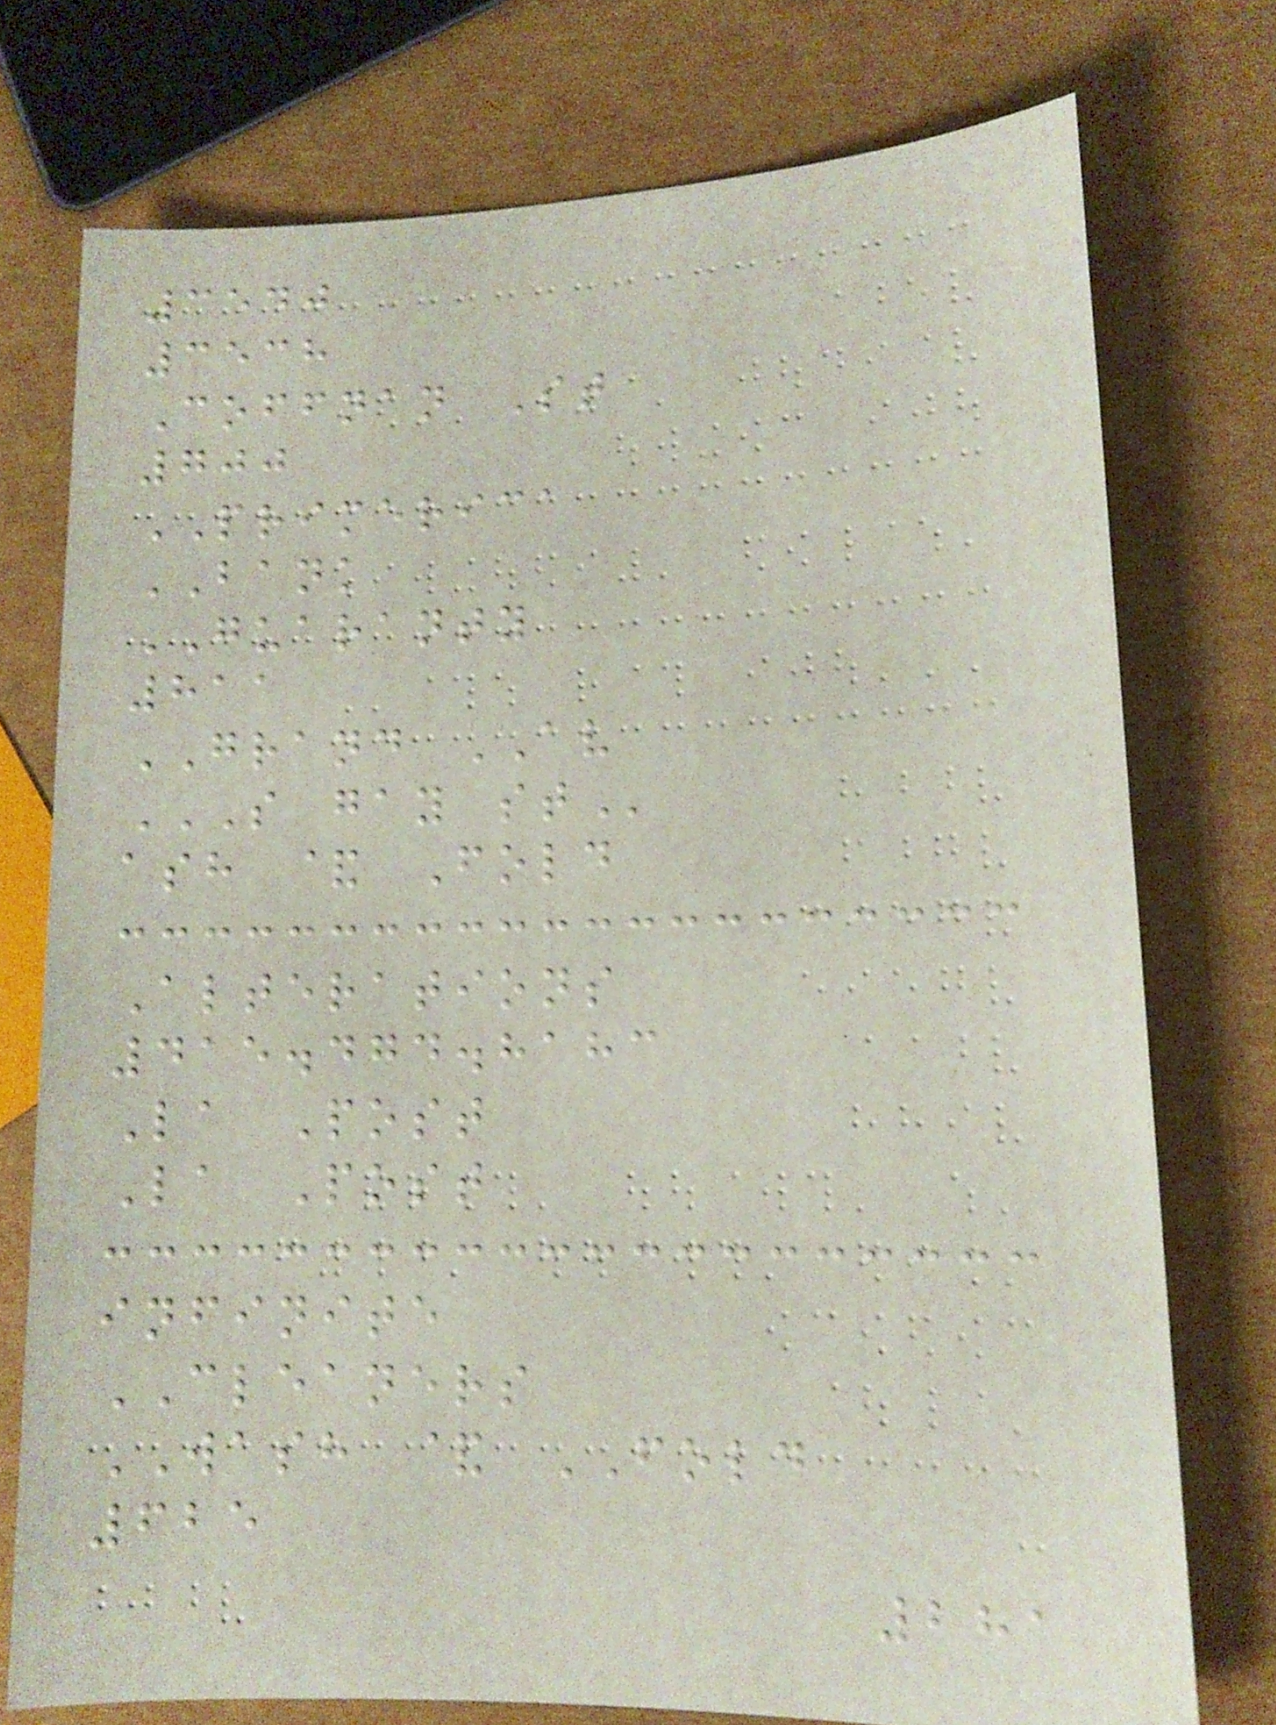3540
3538
Coffnan St
700
PRIMERICA
BANK
GUARANTY
811
GRAND AV
S GAY ST
ash & Fold
Alterations
415.474.8183
La Post
La Post
infinite
CLEANERS
WASH & FOLD
625
281
